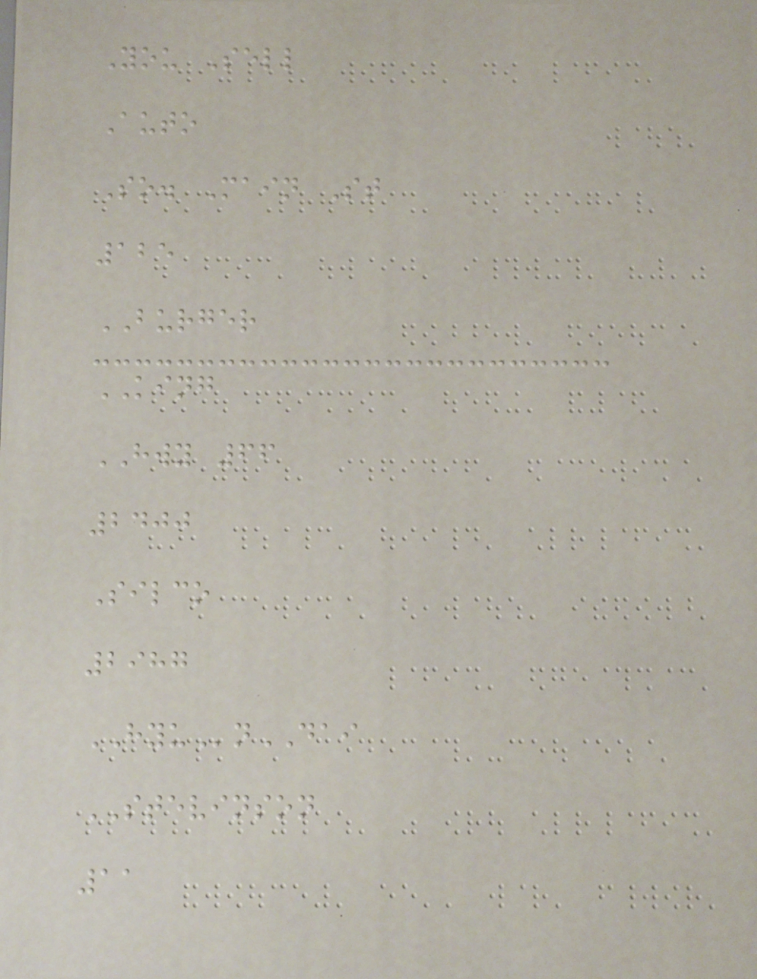You Sell
Auto
So. Main St
125
BURGER
KING
HWY 66
2400
Silco
2987
HYUnDAI
STEVINSON
11
